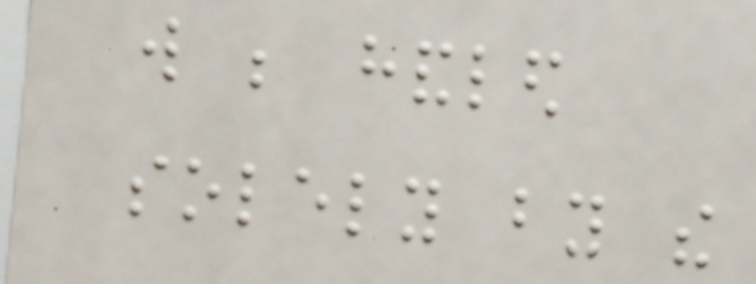will be handled
solely by the
